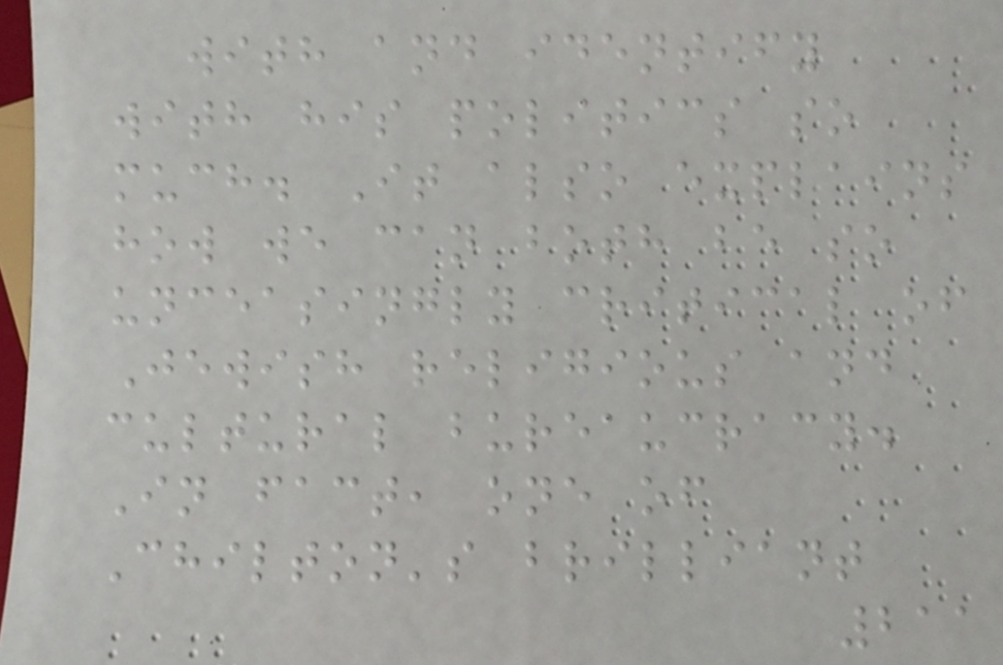with and identify
with his politics so
much. It also explains
how we can both be so
unceasingly critical of
Jewish religious and
cultural bureaucracy.
In fact, one of
Chilton's brilliant
211
